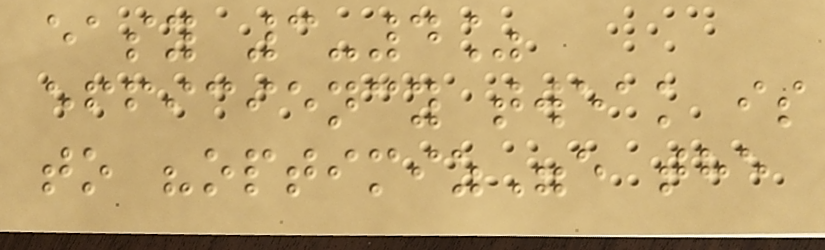easy 3-4%
efficiency tweak is
to "optimiz"e the
